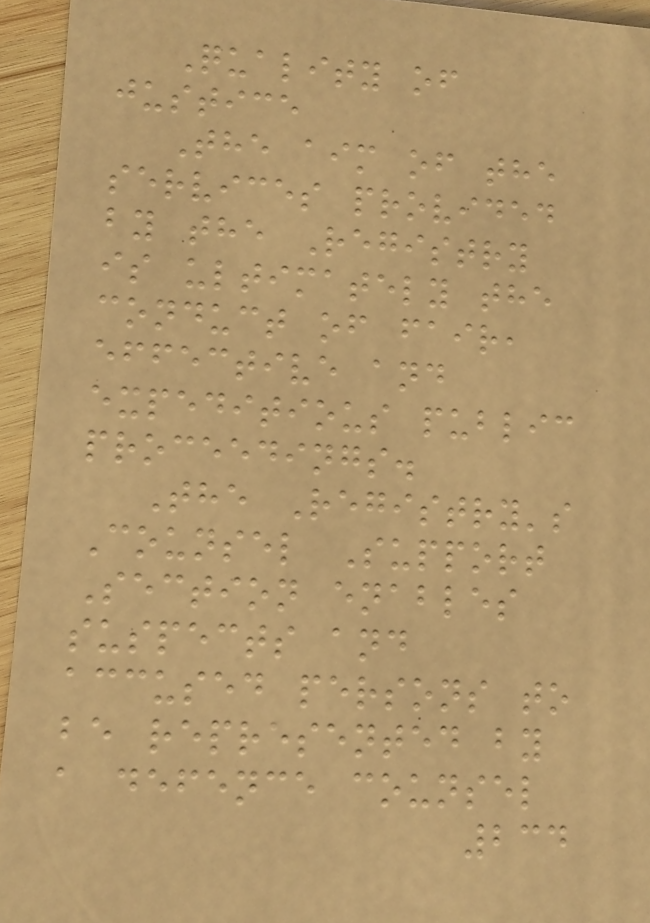Quality of
justice
The aim of the
services provided
by the Registry
is ultimately the
conduct of fair,
effective and
expeditious public
proceedings.
The Registry's
Counsel Support
Section enables
suspects and
accused persons to
be represented by
a defence counsel
234
